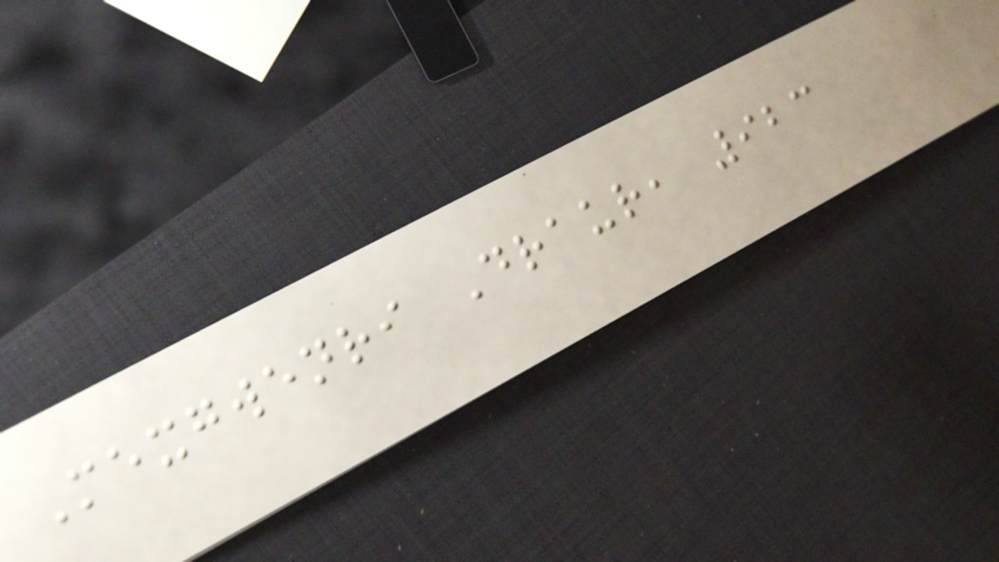Mexgwenri Draur, 923
